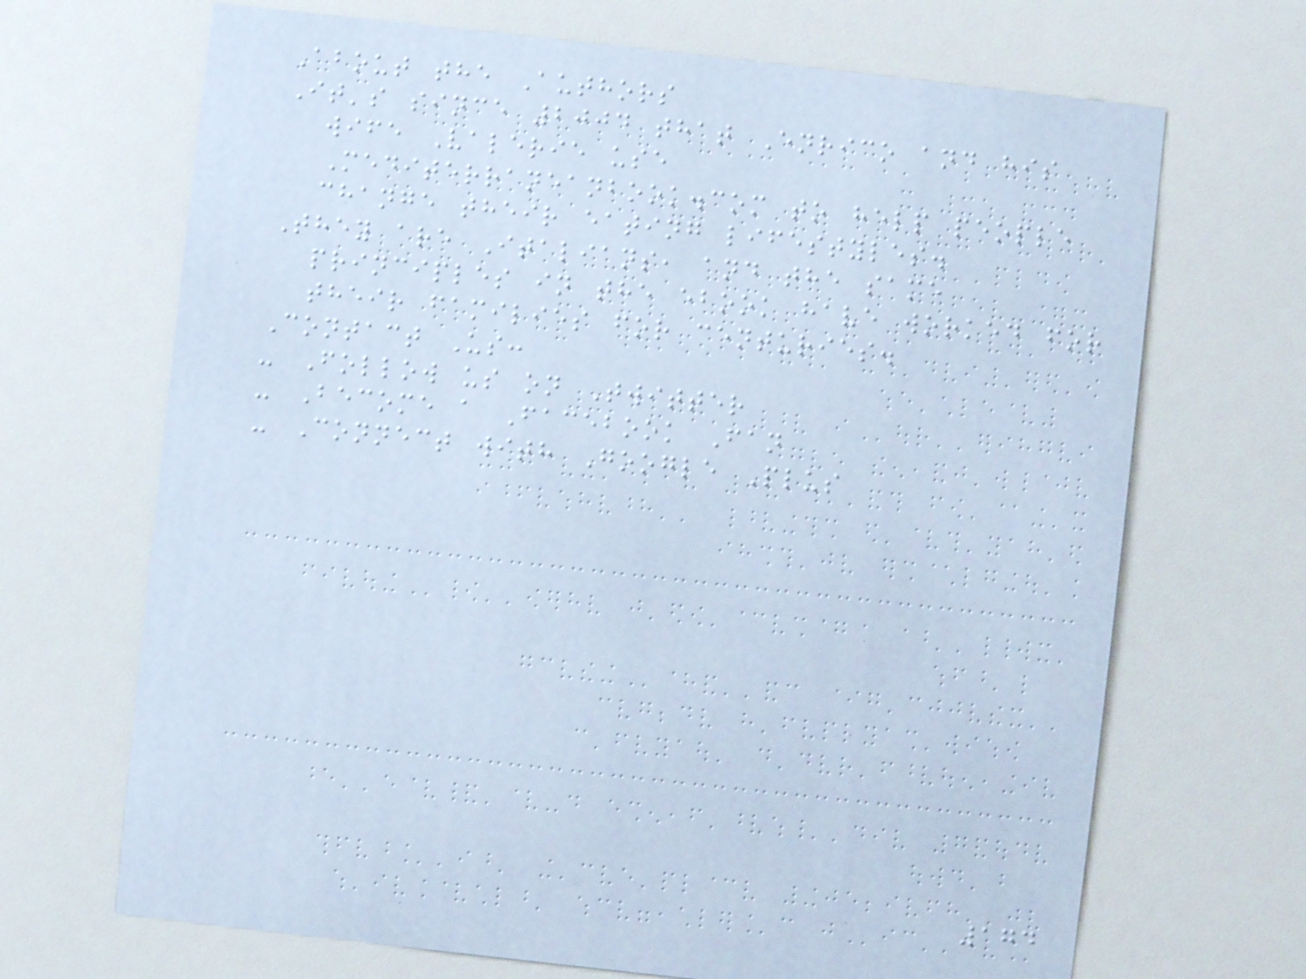About the Authors
It's since 2004 that Enrico and his
wife Valerie use
Mediterraneanbook.com to help people
change their eating lifestyles.
They are Italians, and the same
principles in the ebook have worked for
their families for centuries.
Contact Us:
- Follow us on Twitter
- Become a Facebook Fan
- Connect with Google Plus
174
